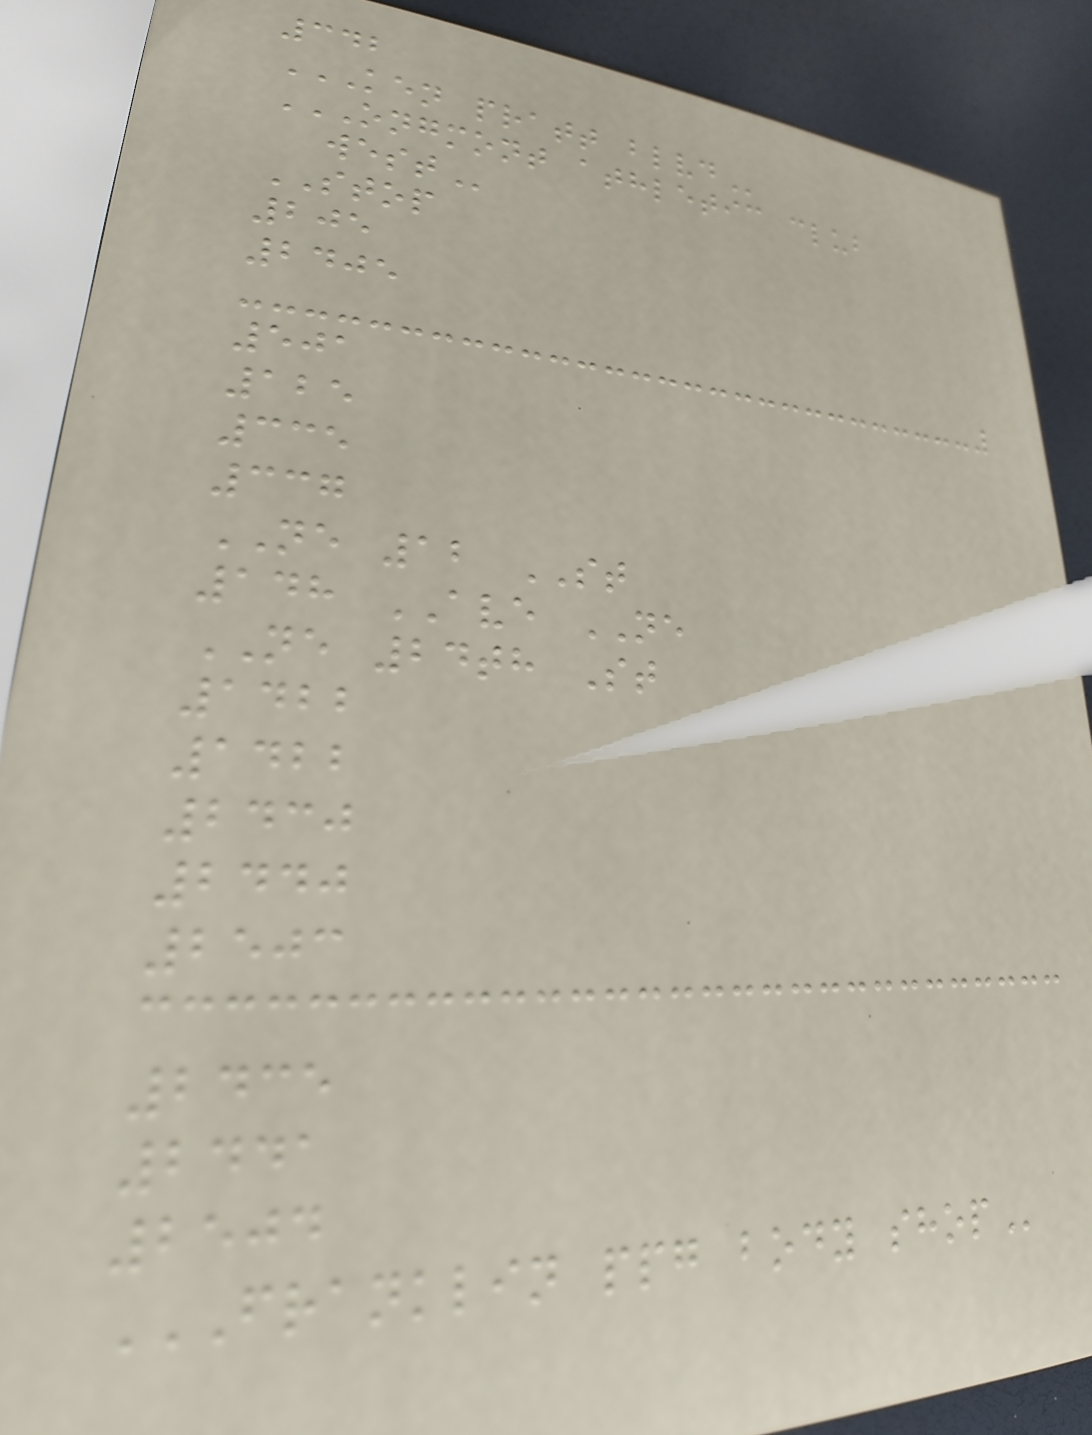342
KEN PRATT BLVD
ONGMONT ATHLETIC CLUB
WEST
STOP
205
2405
501
125
335
337
NE 12 ST
148 AVE NE
NE 24th St
1422
1422
2430
2440
2503
2435
2441
2504
FRANKLIN PPG BODY SHOP
